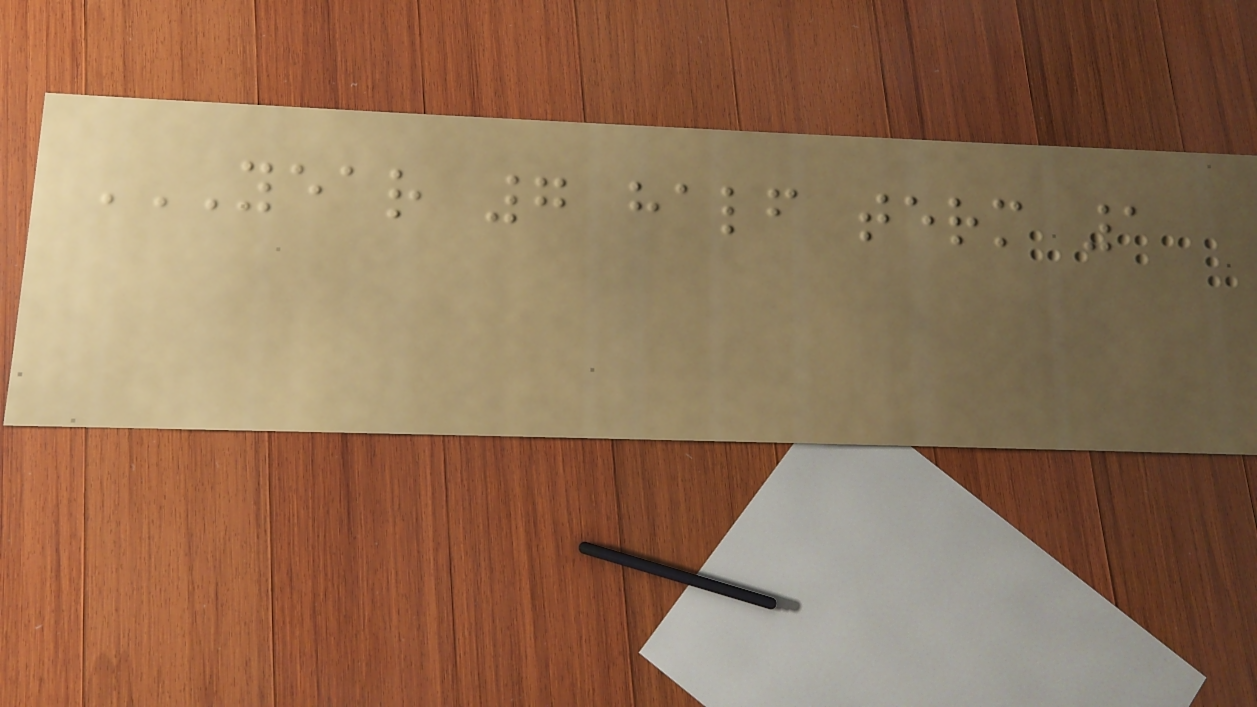YEAR 7 HALF TERM 1
